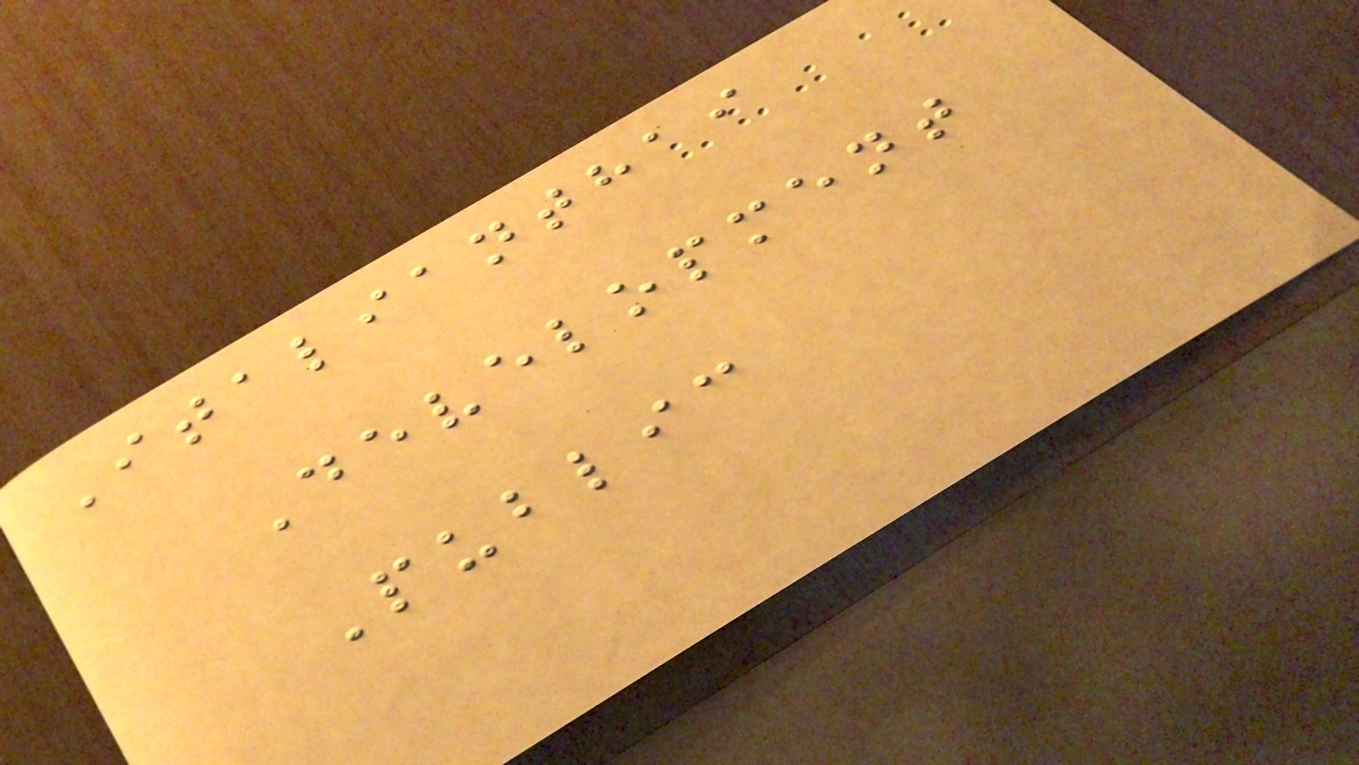Italianthai
Development
Public
